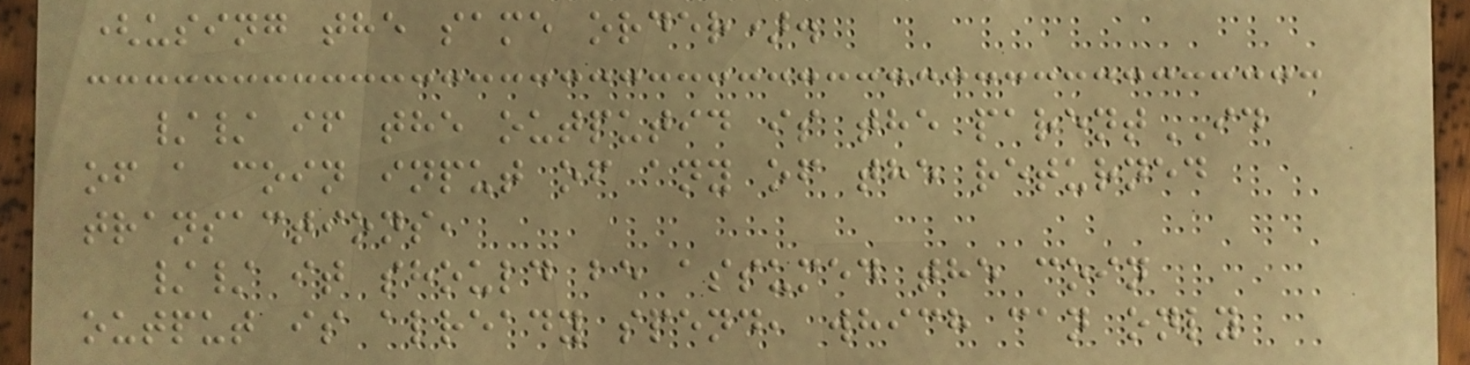(using the same order).
// if the outputid is the parentID
of a coin input of any of the returned
transactions,
// it should be assumed the coin
output is already spend, which can only
